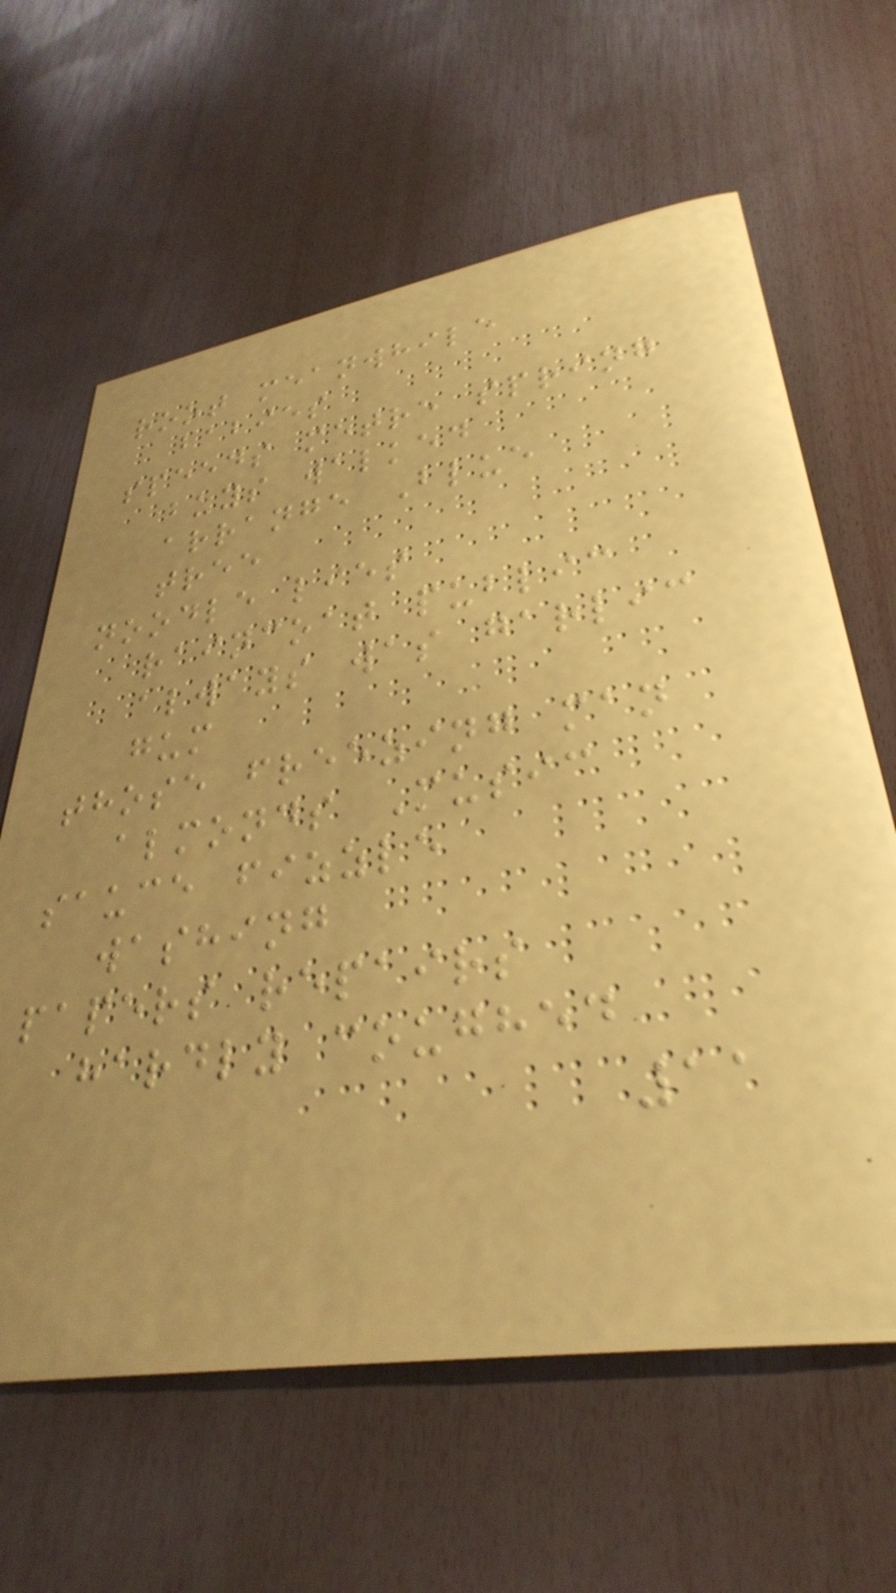root meanwhile
babies
speeds metre spring
buys walked
arrange Blue
tree
noodle lies
raincoat public
always was garlic
gum
those freezing man
almonds Music
sauce fizzle
washing
papers repairs
hardly coughed
11
